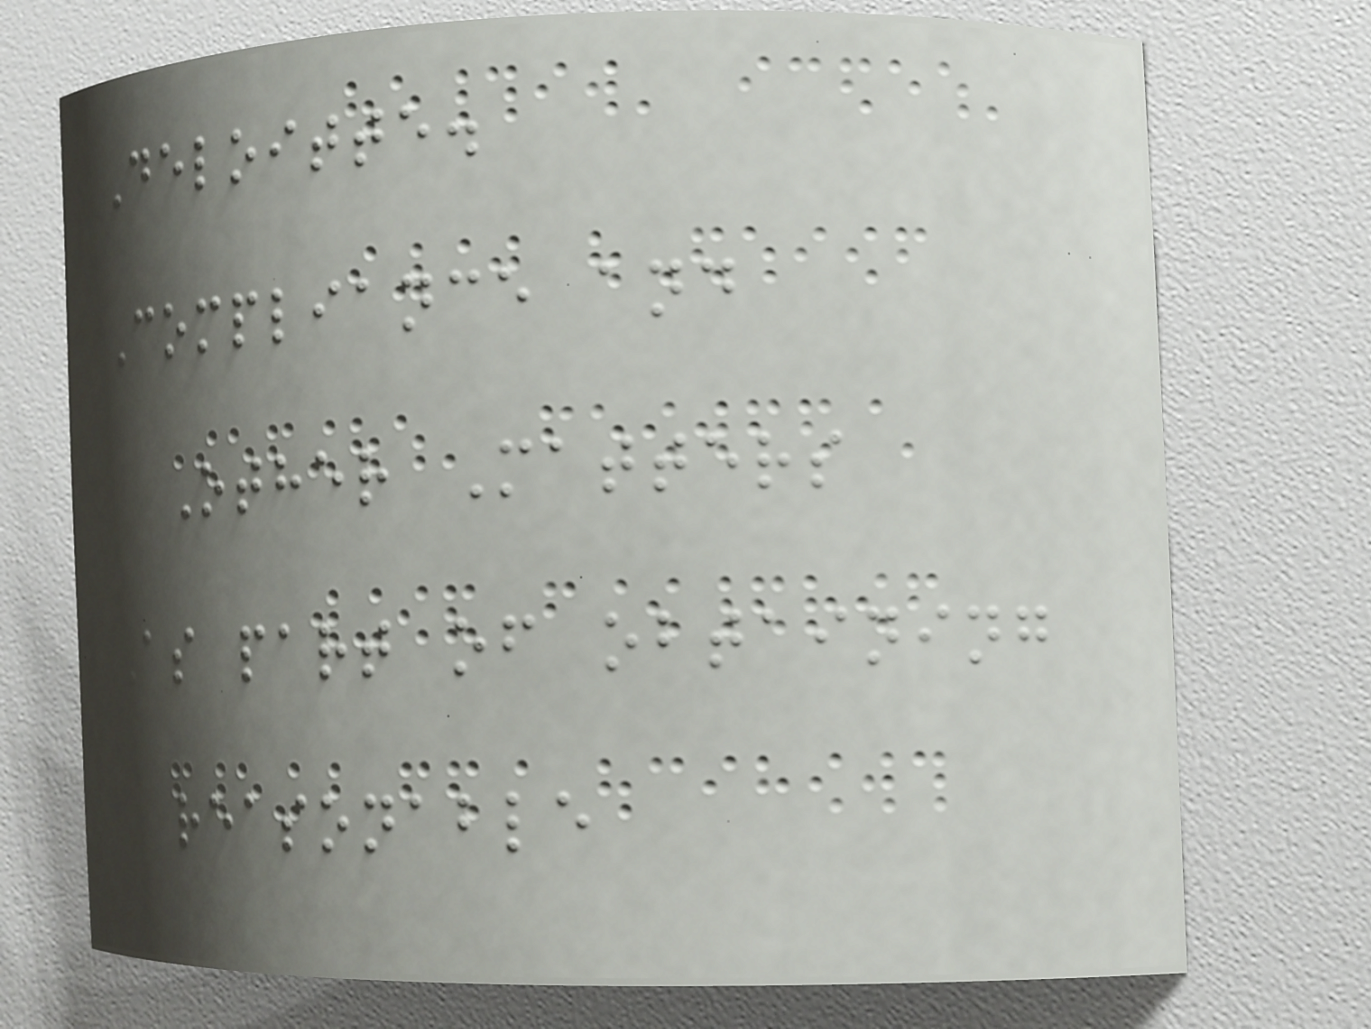Deloitte.
Compliance and
Other Matters
As part of obtaining
reasonable
